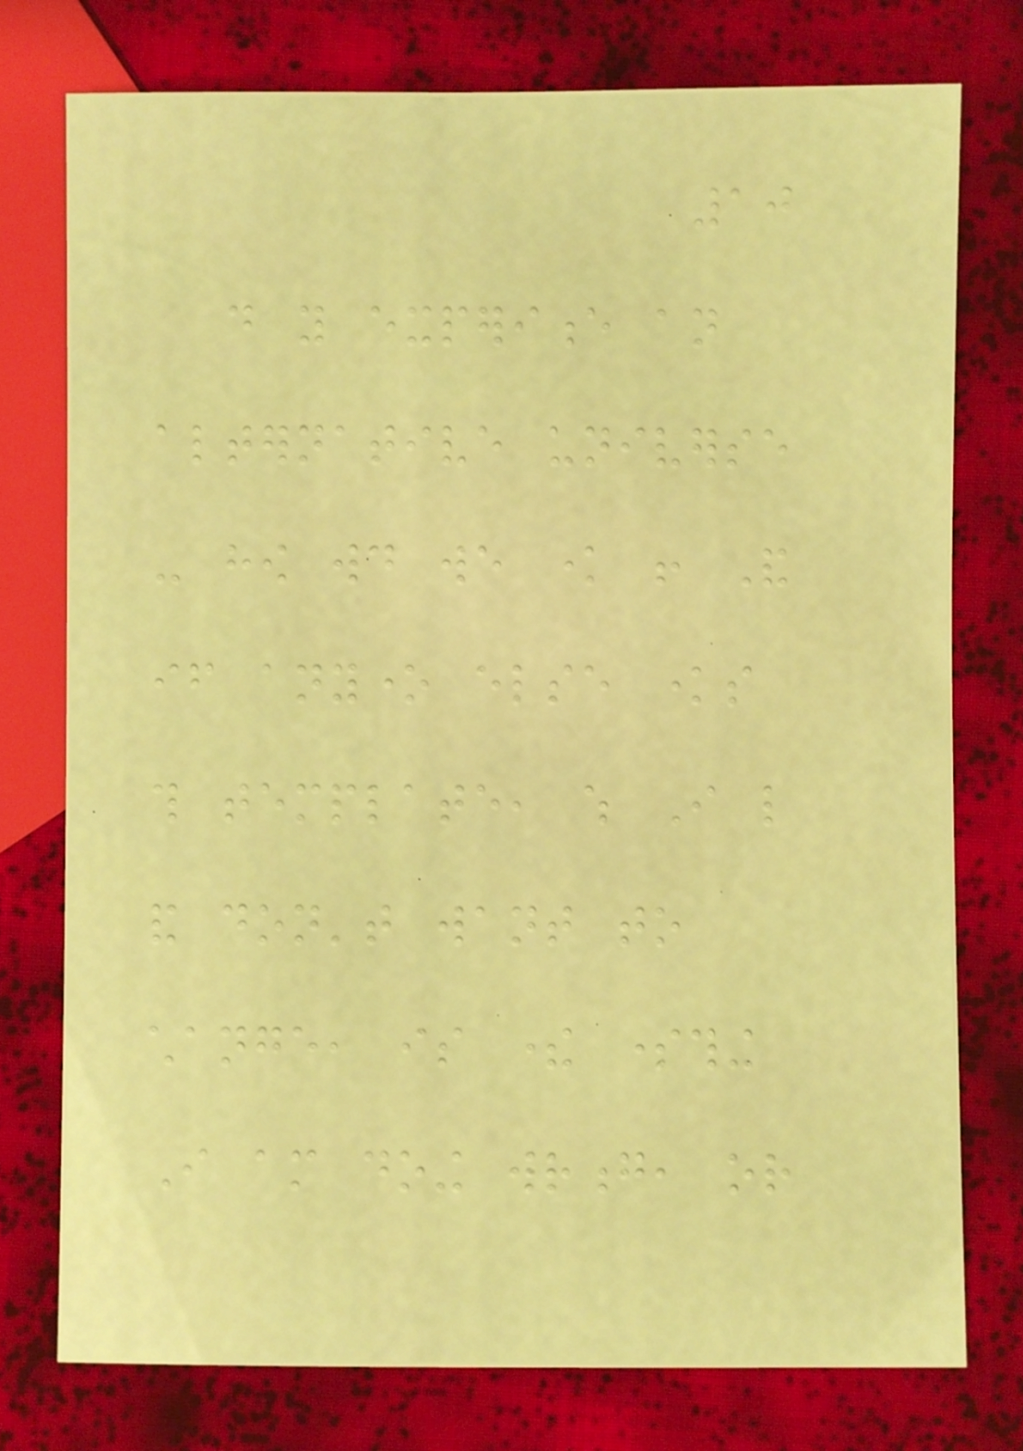10
do you experience an
alternative universe
- how would we know ! And
if anyone else knows
this template, which I like
and don't want to
change, is there something
I am doing wrong, or
